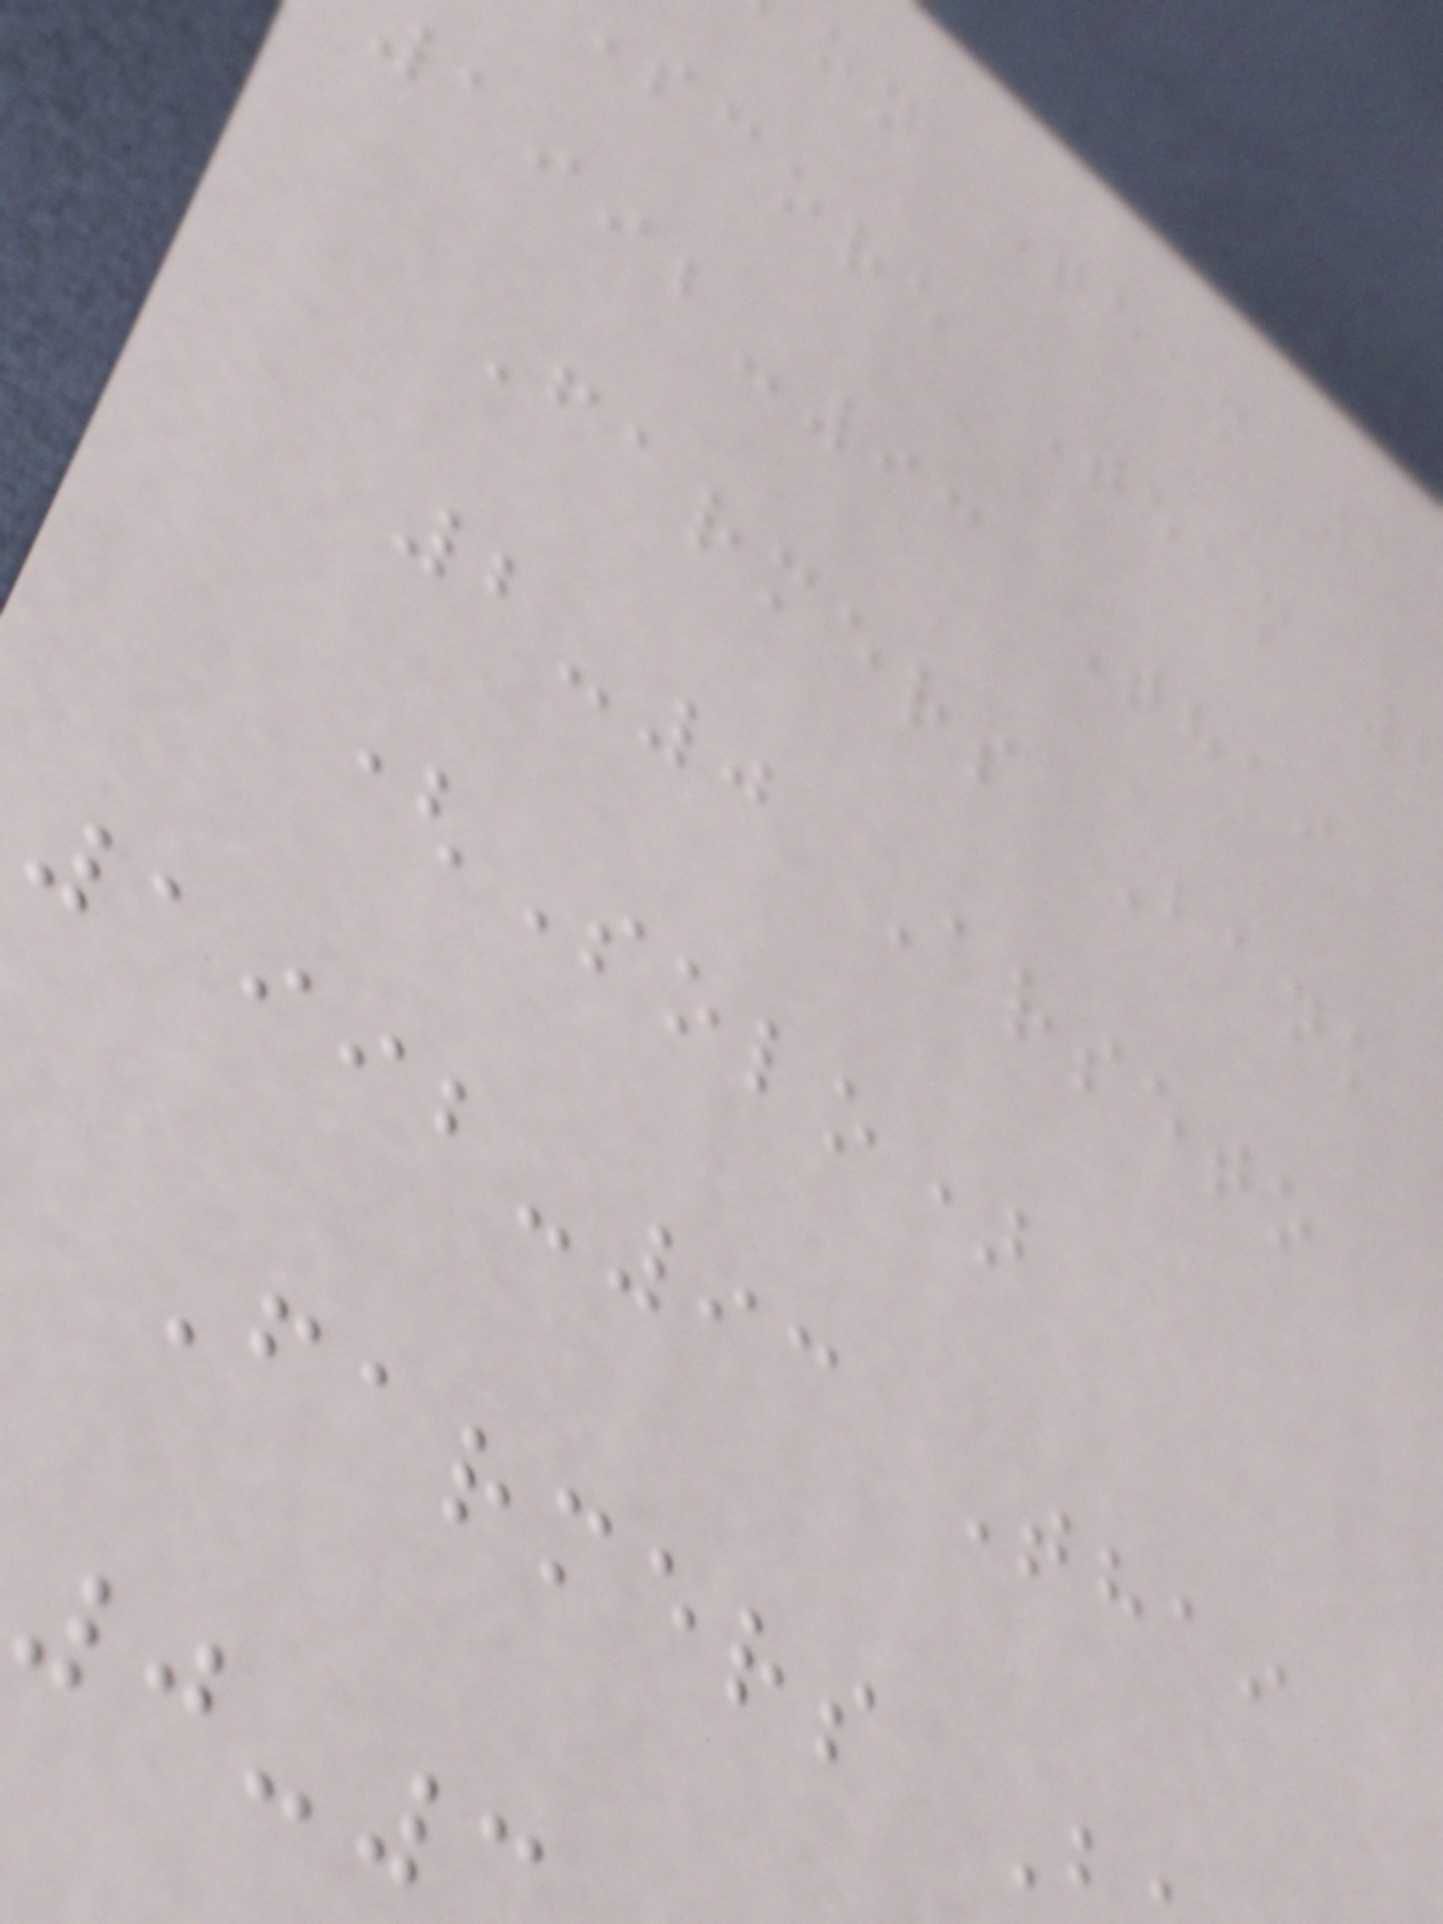on Team 1
score Team
-93 Thai
Farmers Bank
2-0 Arseto
(Solo)
1992-93 Thai
Farmers
